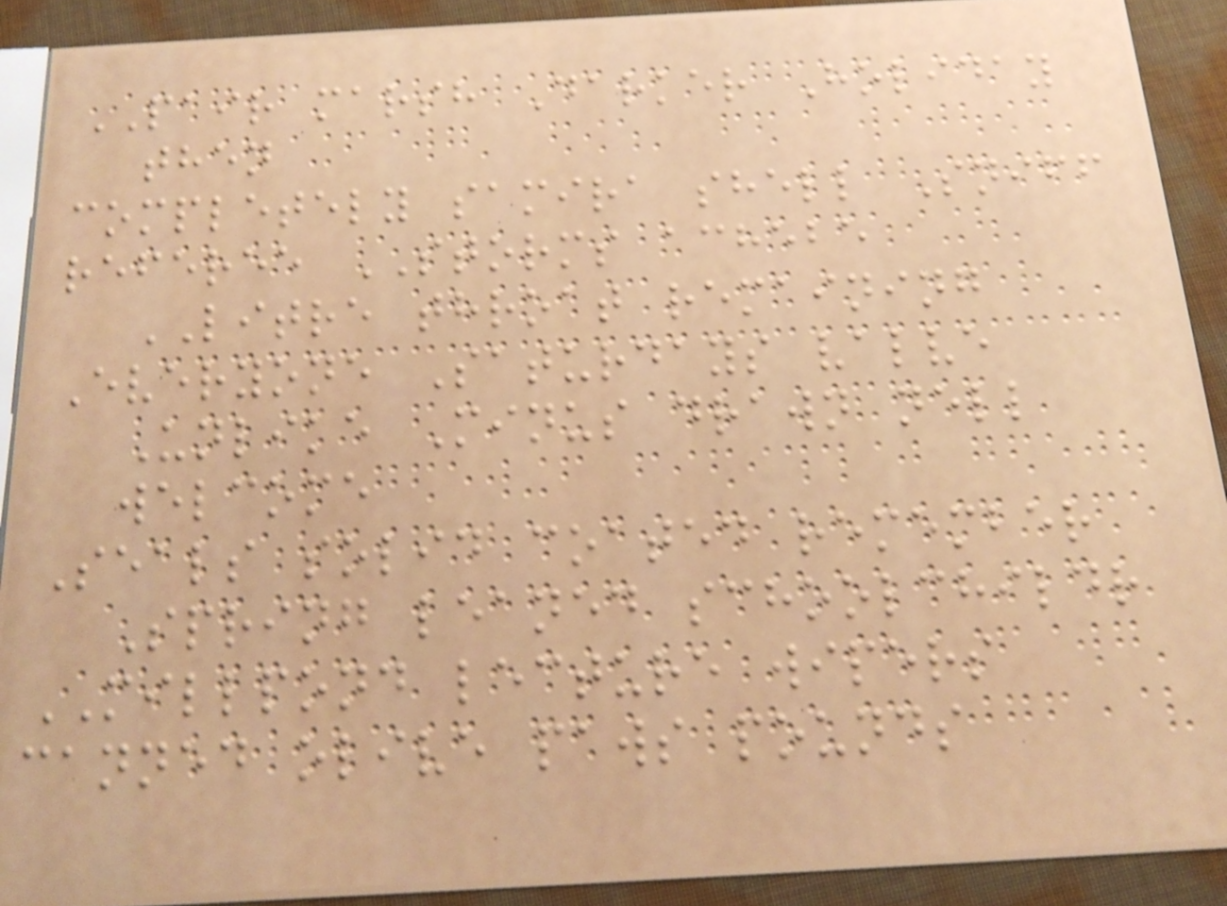PAIR marsh Darker Holiday
then
completely samira shell Sniff
referee STORMS achebe
LITRE throat remaining
Everyone Saturdays valve
Unlike Minus drawn nell
welcome
Seals solid coated remember
Spring leaned schoolchildr
MILLPOND lecture wipers
canned olive paws pounds
